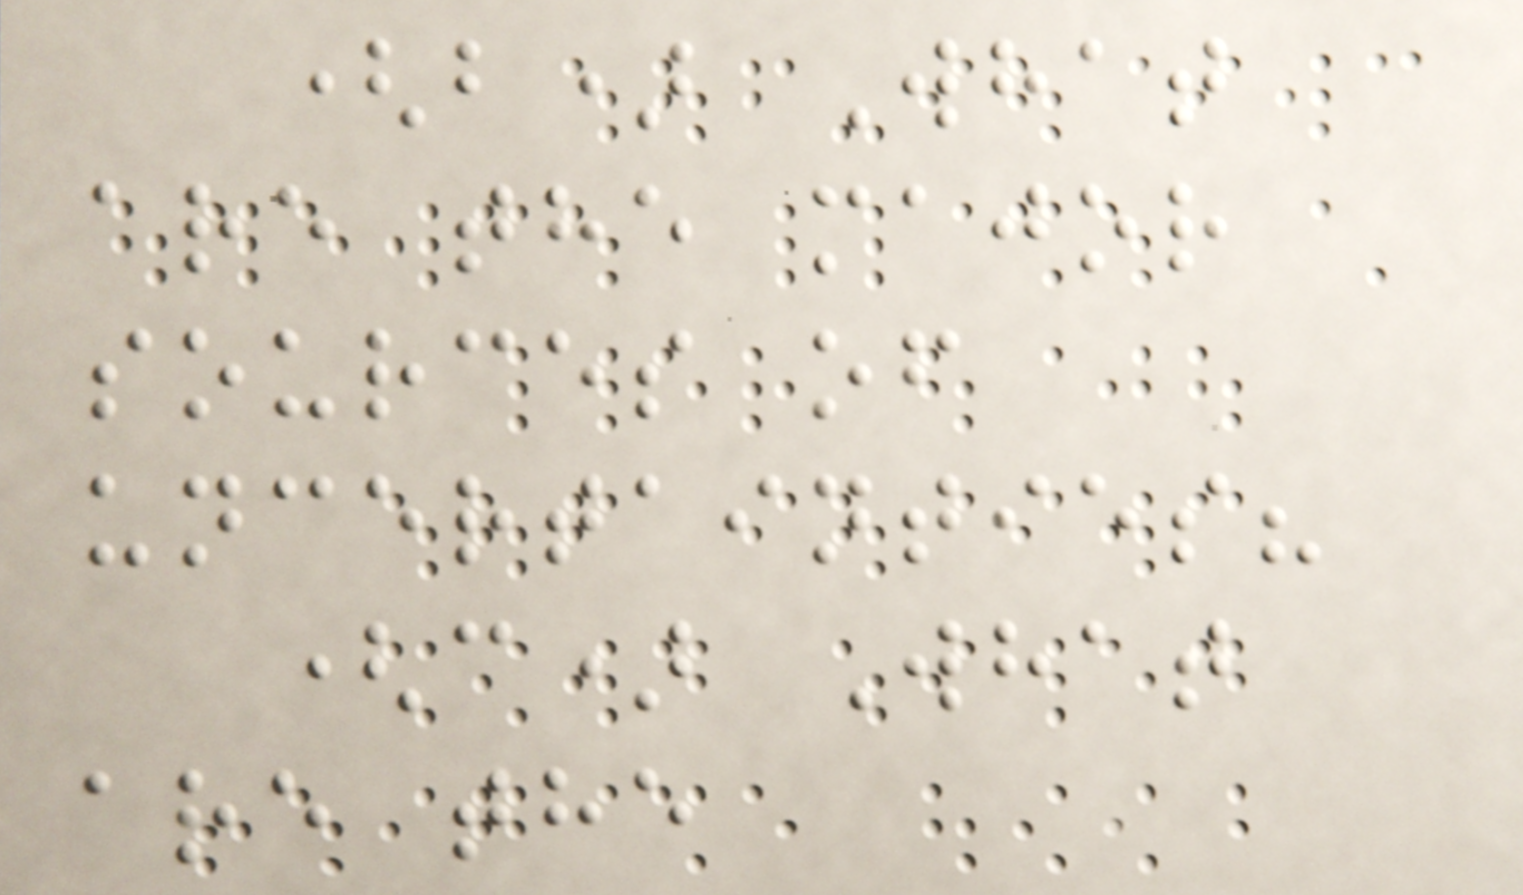(b) What
are the major
sources of
uncertainties?
(c) What
are the
